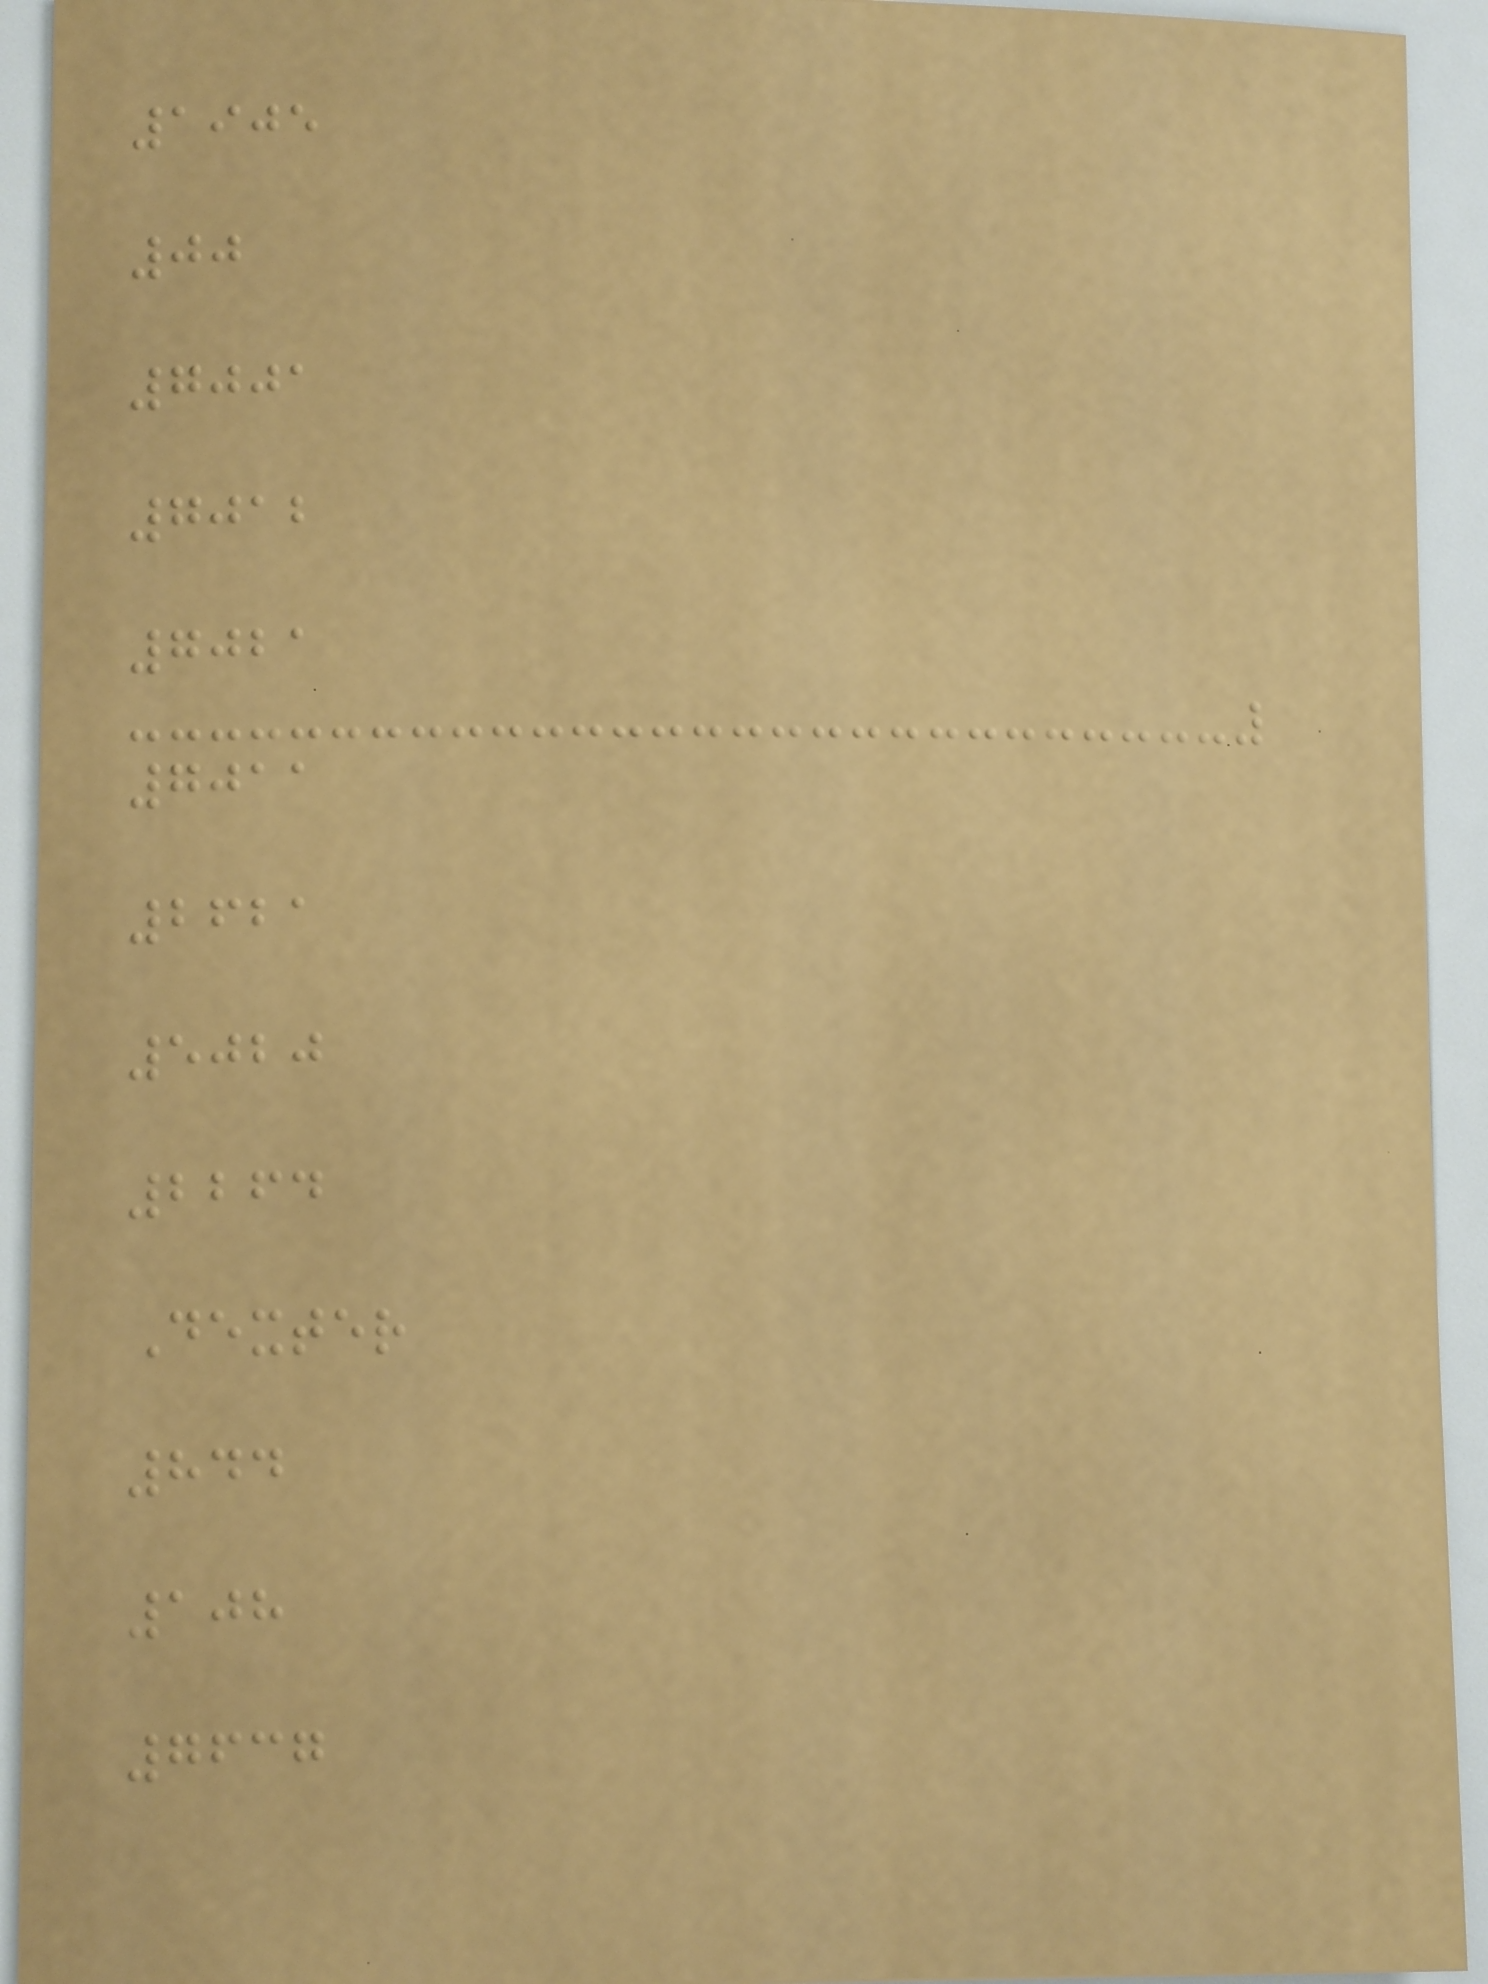1905
00
7001
7012
7021
7011
2621
5020
2264
Dexter
844
108
7637
